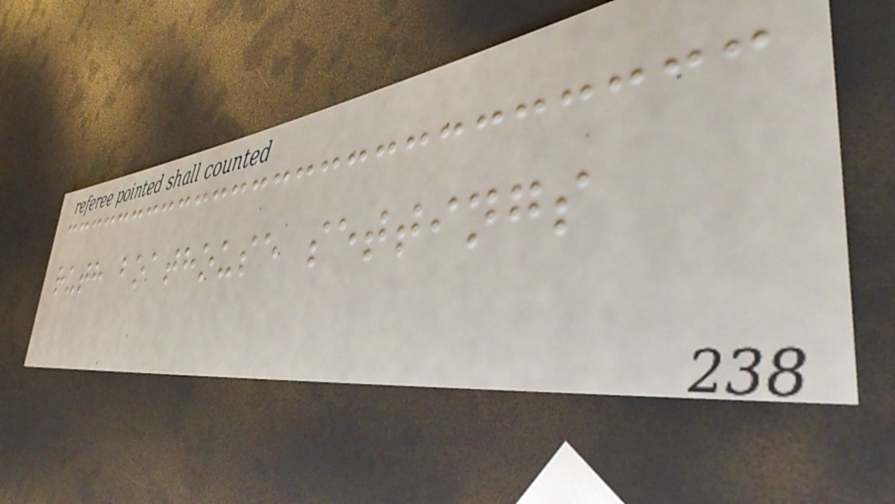ruth boathouse settings
